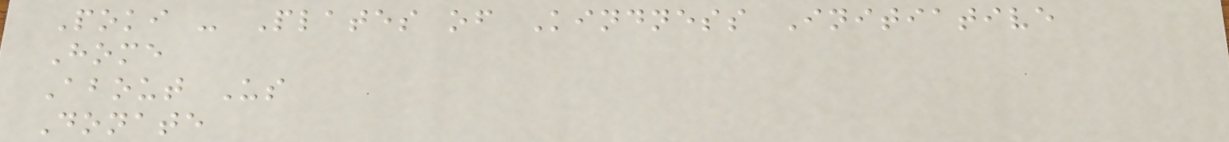Poki - Plates of Kindness Initiative
Home
About Us
Donate
